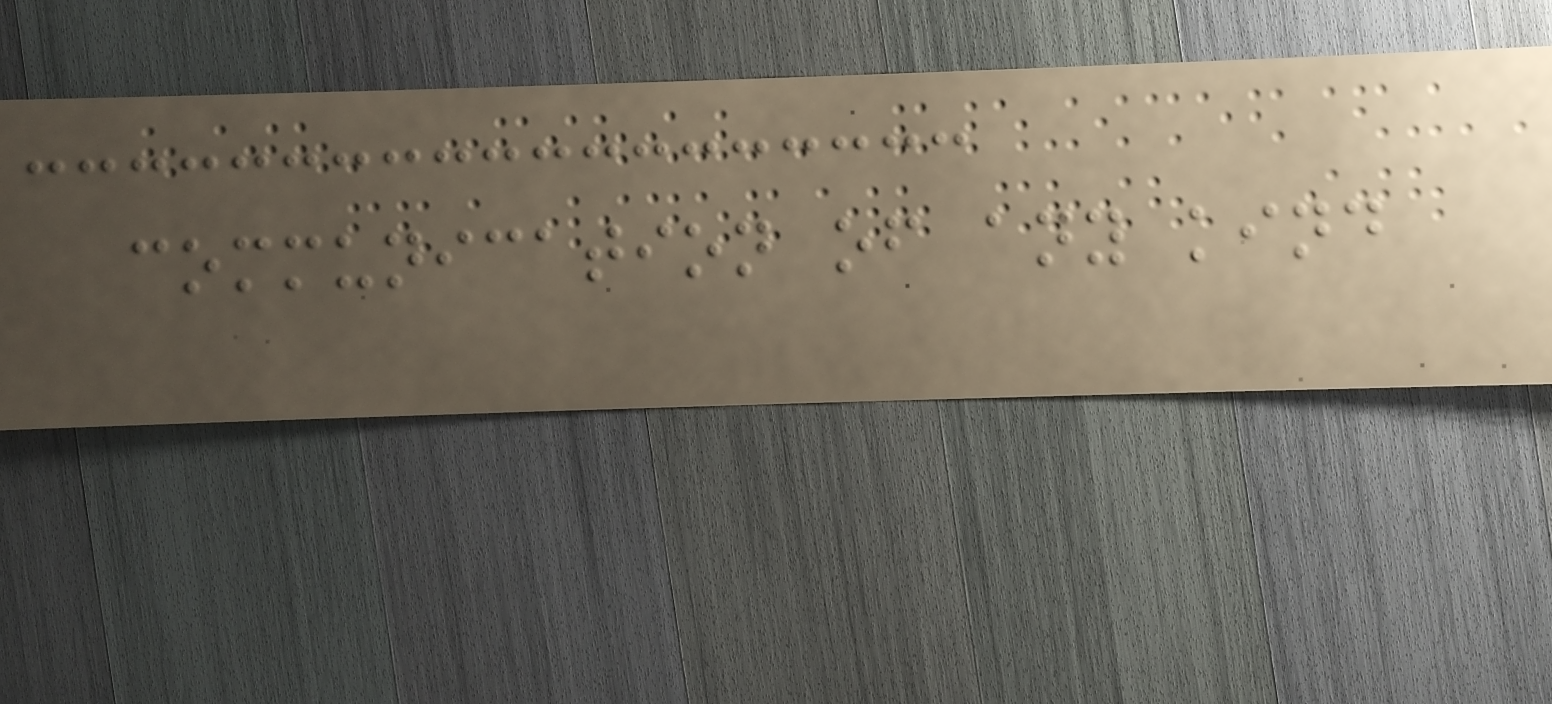communication of any kind
